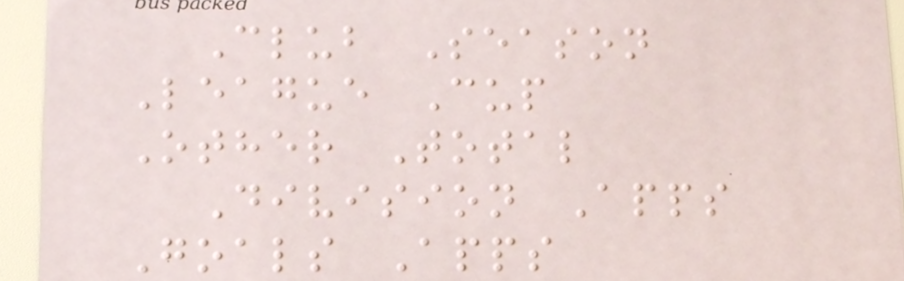Club Season
League Cup
Other Total
Division Apps
Goals Apps
